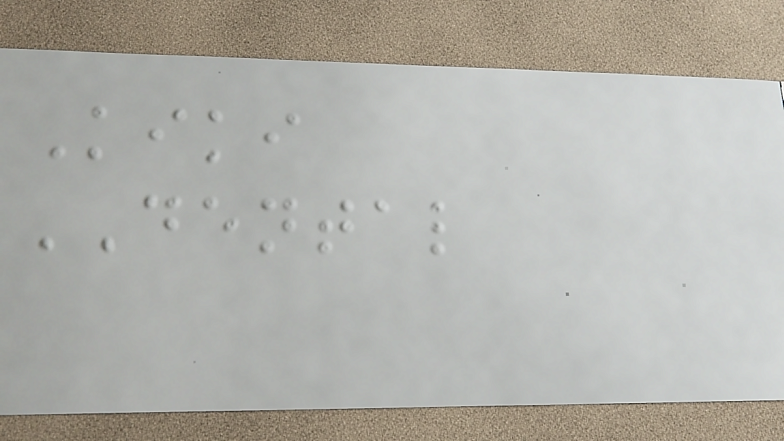Kiki
DENTAL
